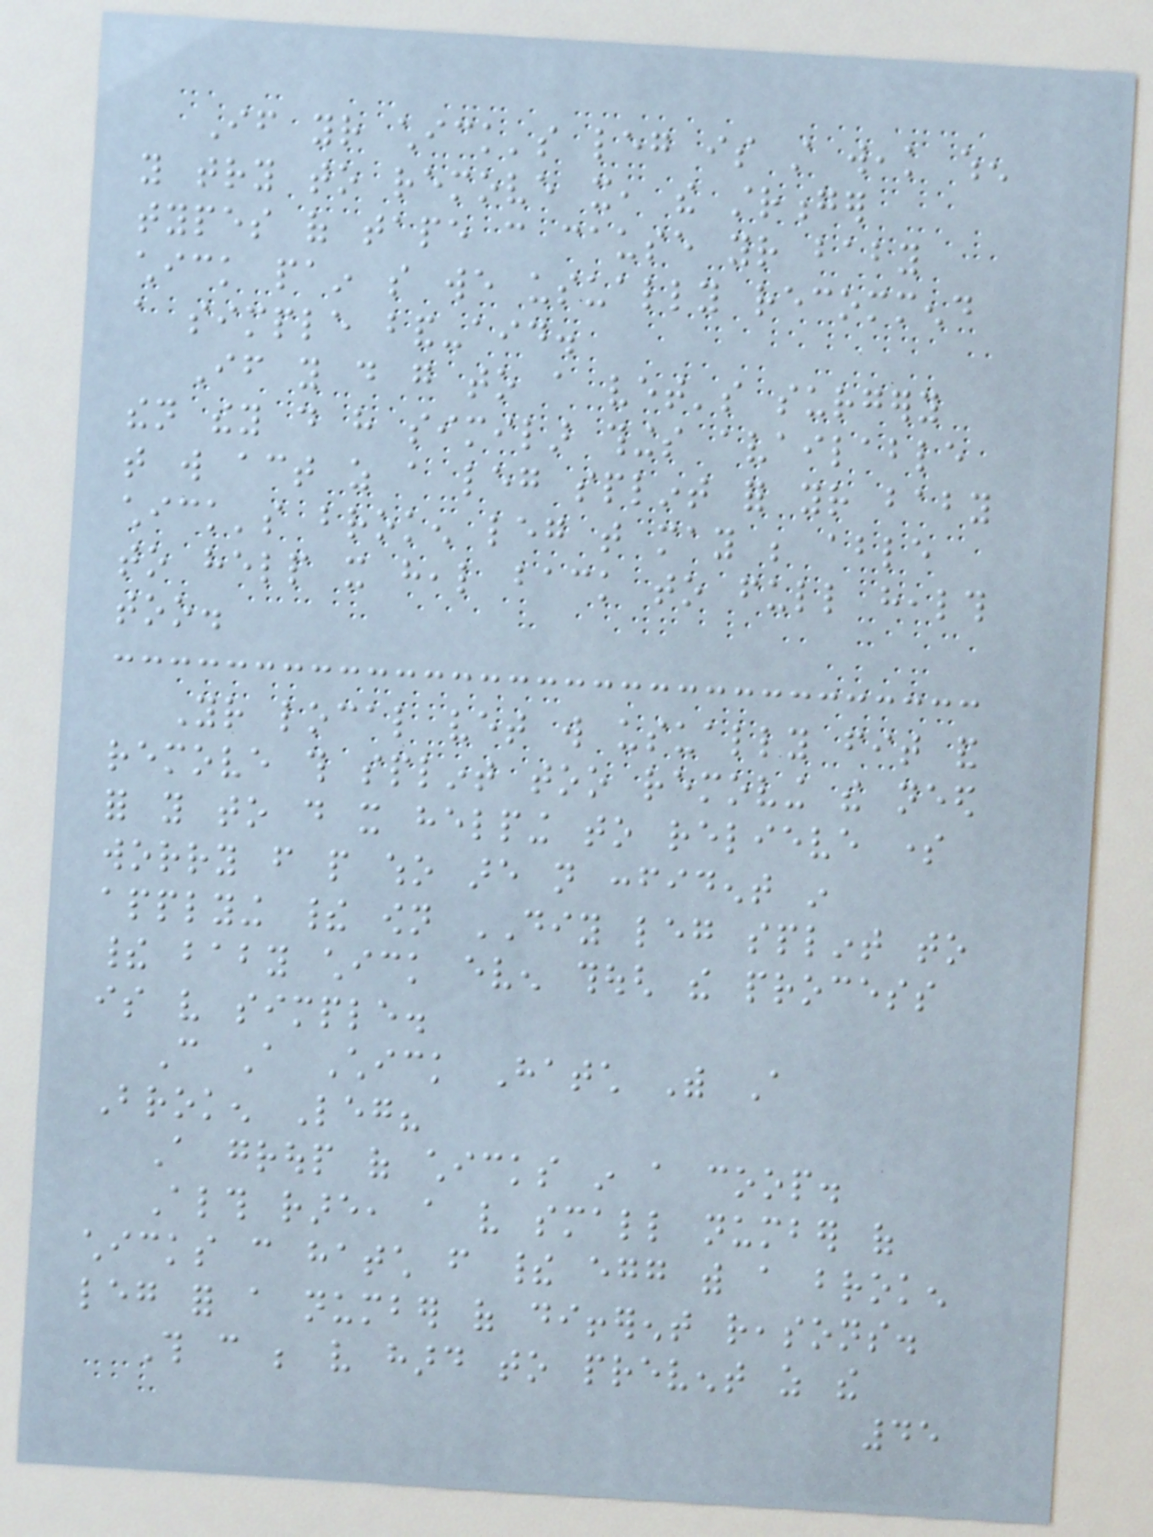If your chick's leg is still weak when
you try to remove it, the stronger
types of tape can cause your baby
chick pain so we usually recommend
a simple band-aid.
If you do go to a vet's surgery
then they do have similar things available
that will act as a leg splint for your baby
chick's broken leg that may be able
to help it heal back to full health
too.
Your local vet will usually fit and
remove this splint too removing the need
for you to do it helping to relieve some
worry from people who are not confident in
applying their own DIY leg splint to
their baby chick even though the process
is very simple.
Can A Chick Hatch With A
Broken Leg?
A group of chicks in a coop.
Although rare, a very small number of
chicks can hatch from their egg with a broken
leg for a number of different reasons.
This can be very hard to prevent as the
45
